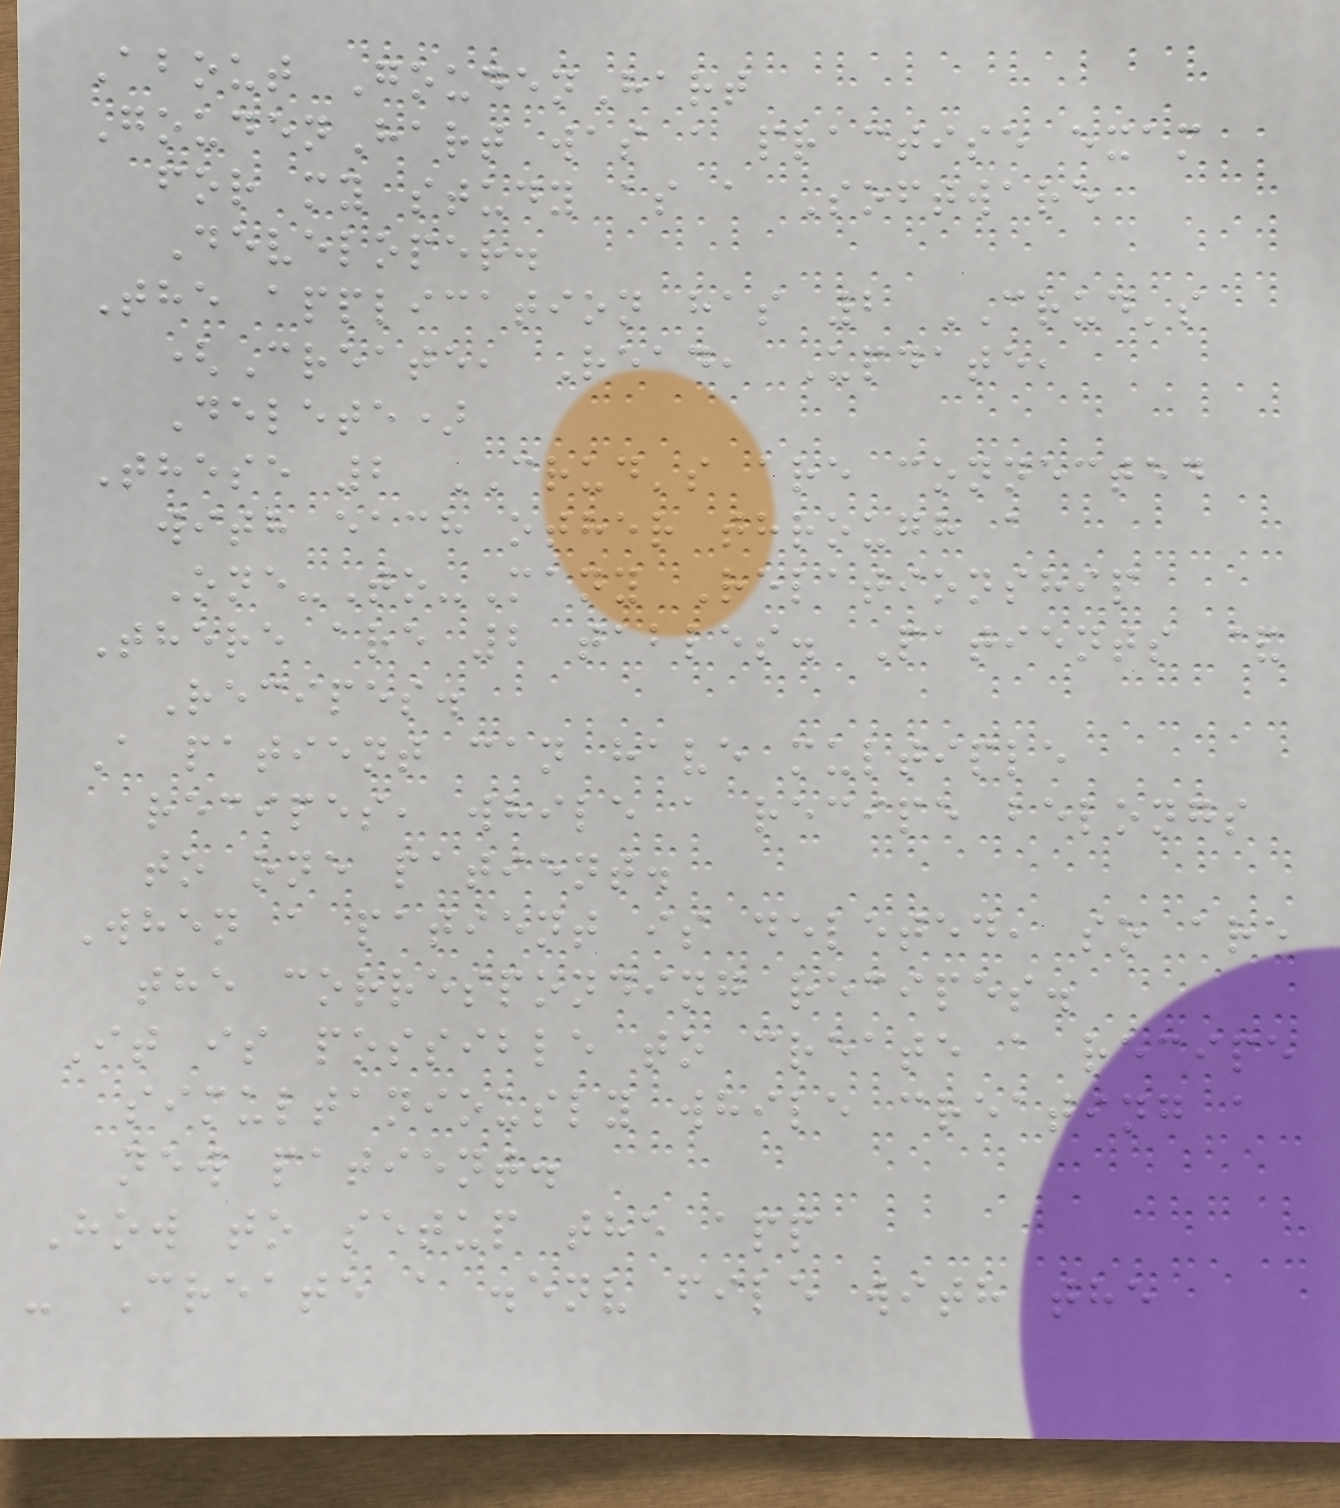About GoudenHart
GoudenHart was a practise exam
for my study as a Software
Developer.
The application has 2 CRUD's
(Create, Read, Update,
Delete)
These 2 CRUD's are connected
with each other through a
One-To-Many Relationship
There are 2 tables. Patients &
Recipes.
A patient can have multiple
recipes, while a recipe belongs
to one patient.
When a patient is deleted, so are
the corresponding recipes.
It is possible to create a recipe
simultaniously while creating a
new patient.
How to setup the app
- Create a .env file with the
